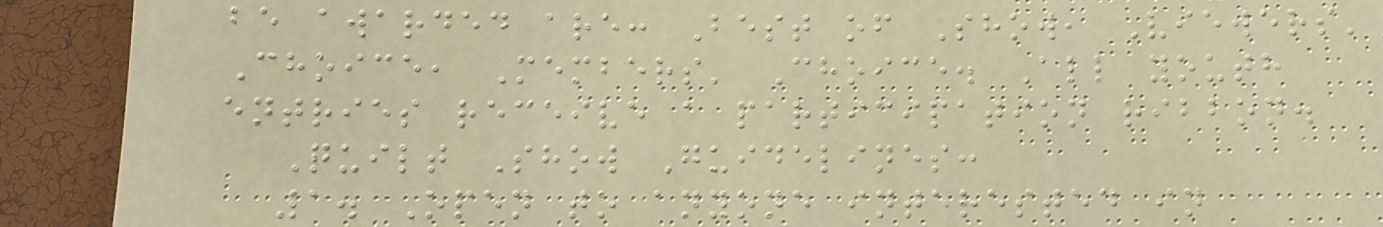be awarded are: Best of Show, Viewers'
Choice, Members' Choice. All youth
entries receive a participation ribbon.
Quilt Show Guidelines:
1. Open to anyone interested in
